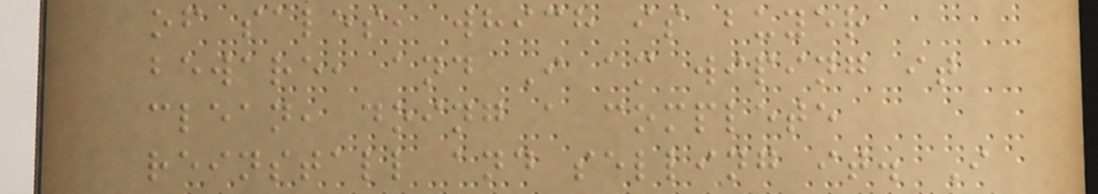of sales, which is buyer
beware, and I am wiping it
clean, doing a complete
reinstall and selling it. I
